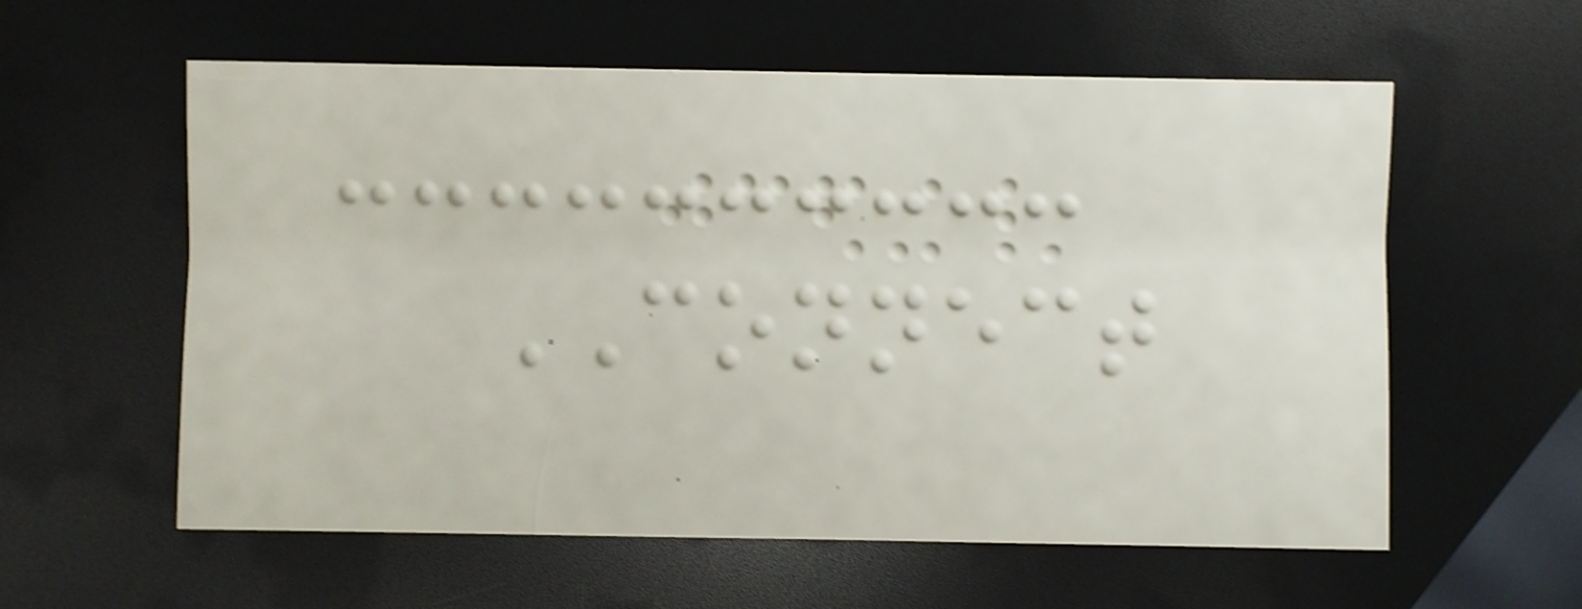CONNECT
